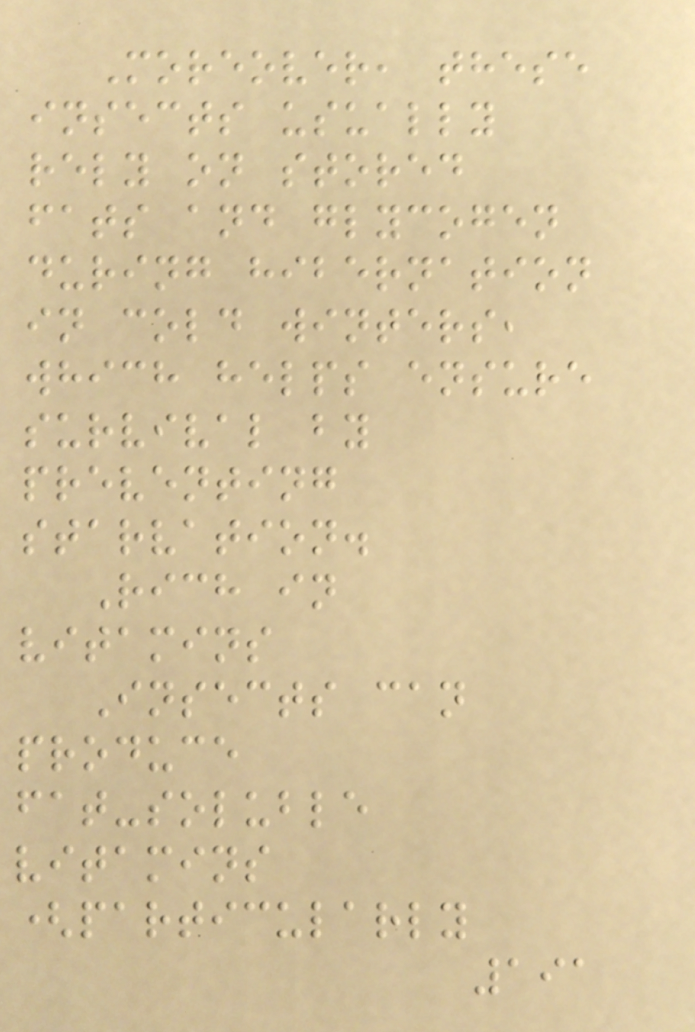Moreover, these
insects usually
rely on stored
fats and glycogen
during hibernation
in cold winters,
which helps ensure
survival by
preventing
starvation.
Rich in
vitamins
Insects can
produce
fat-soluble
vitamins
(particularly
191
